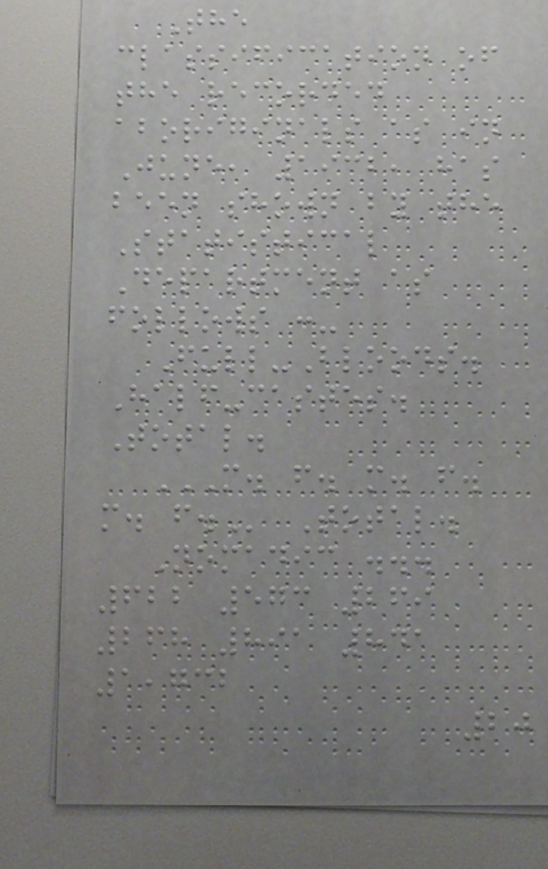The
classification of
the recorded
aboriginals as in
June, 1932, has
been shown by the
Statistical
Department as
follows :-
Full-Bloods.
Half-castes.
Total.
M. F. M. F.
M. F. Total.
Nomadic ...
622 573 269
268 891 841
1,732
20
